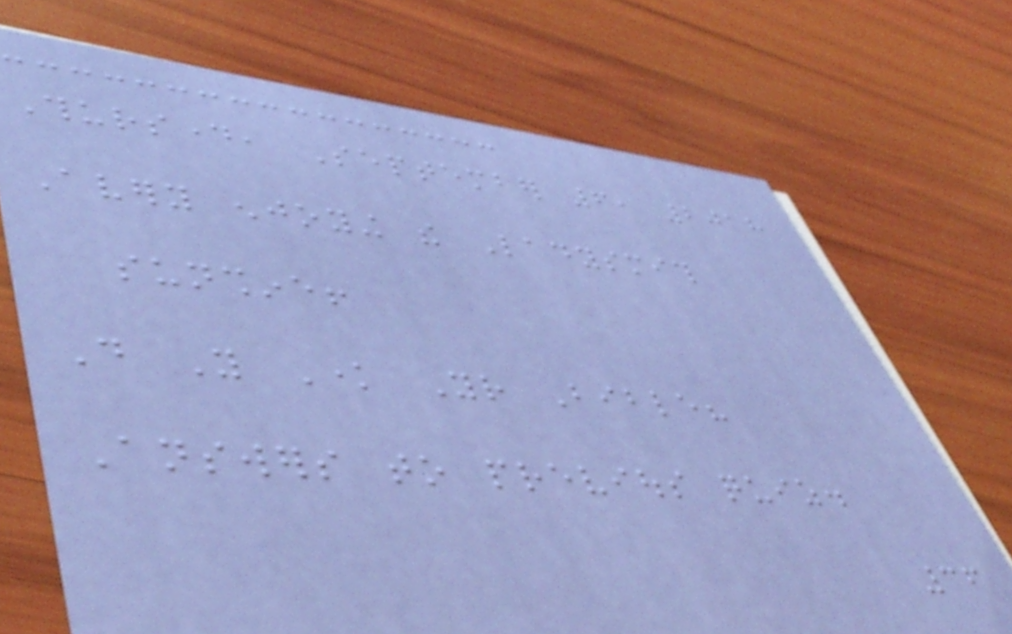Thursday, September 6, 2018
Avery enjoying the Ladysmith
sunshine!
Do You Know Your Bible?
Answers to previous quiz.
36
